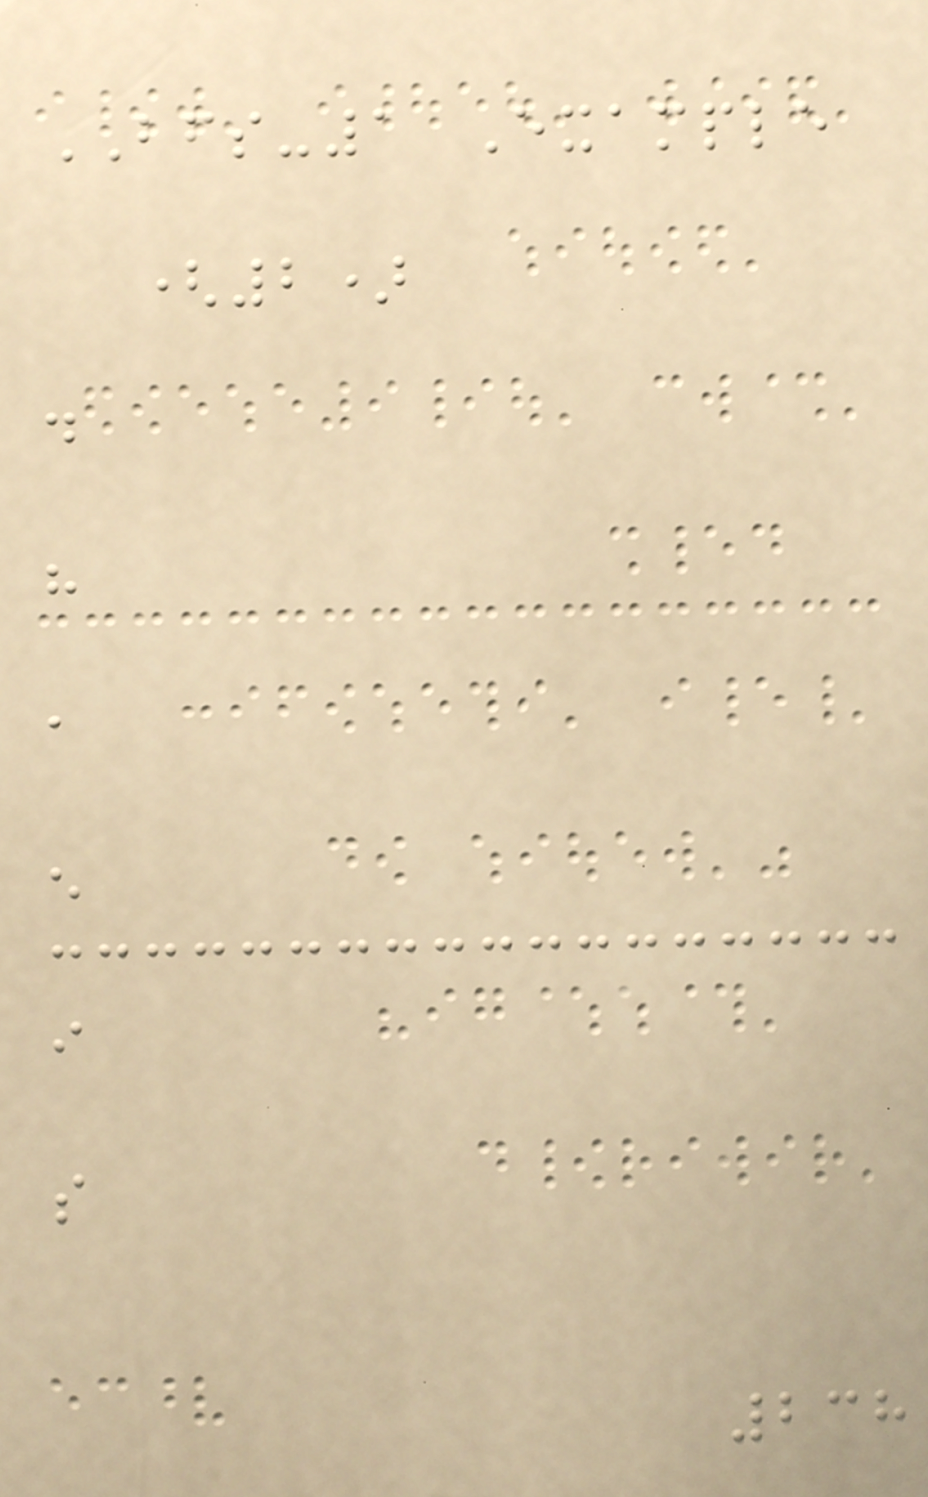BFS-1 Example
(2)
d
h
a
e
i
s
238
